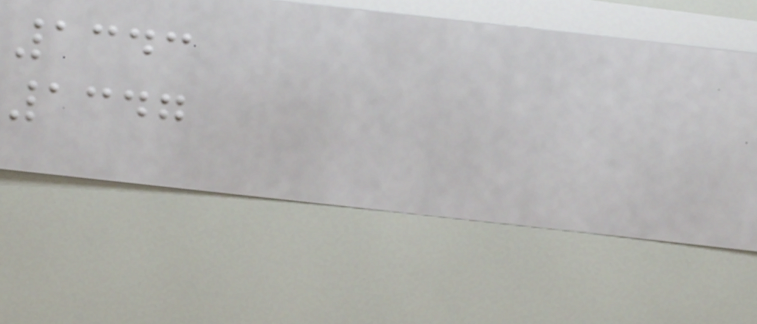1343
1347
